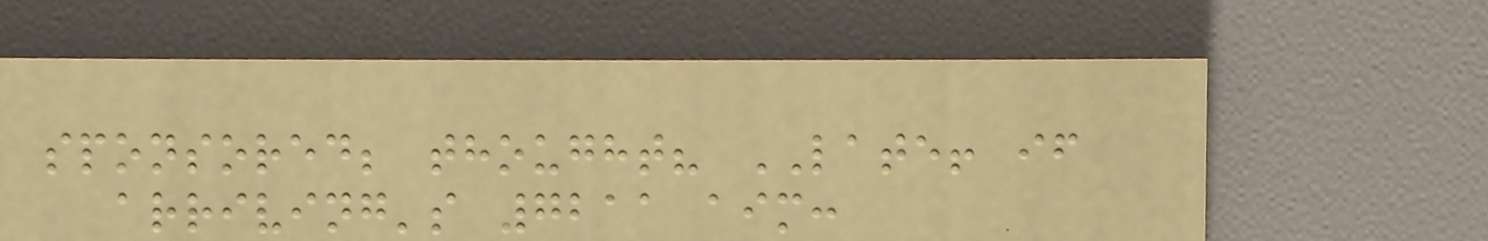sponsored; thought? LATE! if
arriving's 7211 aim:
